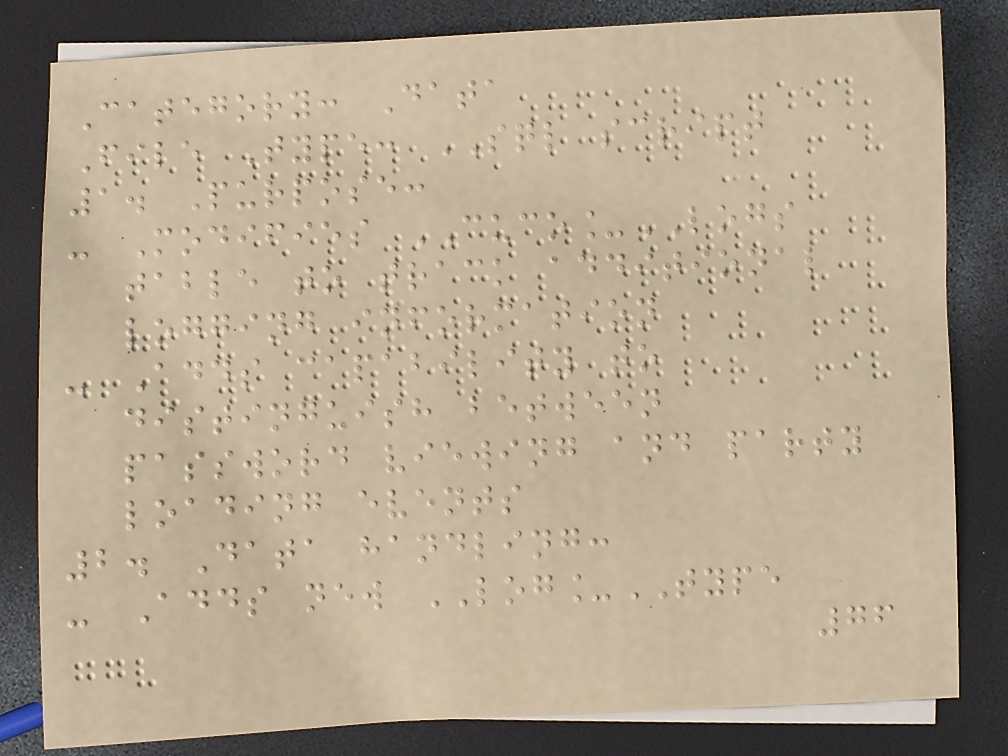Category: Data
File Type: SQL script
1. Purpose:
- Modifies CUCO_LOGS
table to track additional
logging information
- Adds capability to
distinguish between
password viewing and party
loading events
2. Data handling:
- Adds new LOG_TYPE
76
